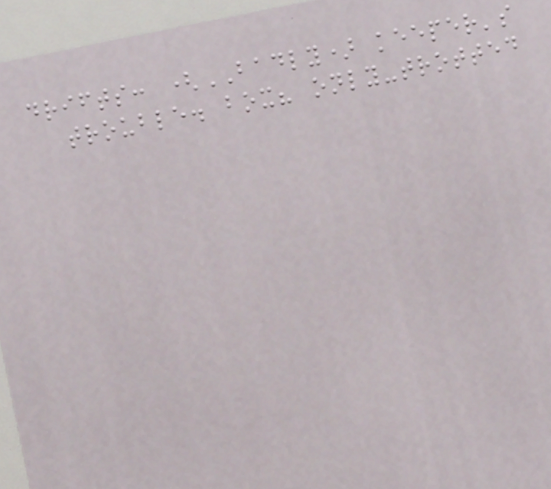drifts: (BADLY) keeper's
trouble. box? only-trotted
